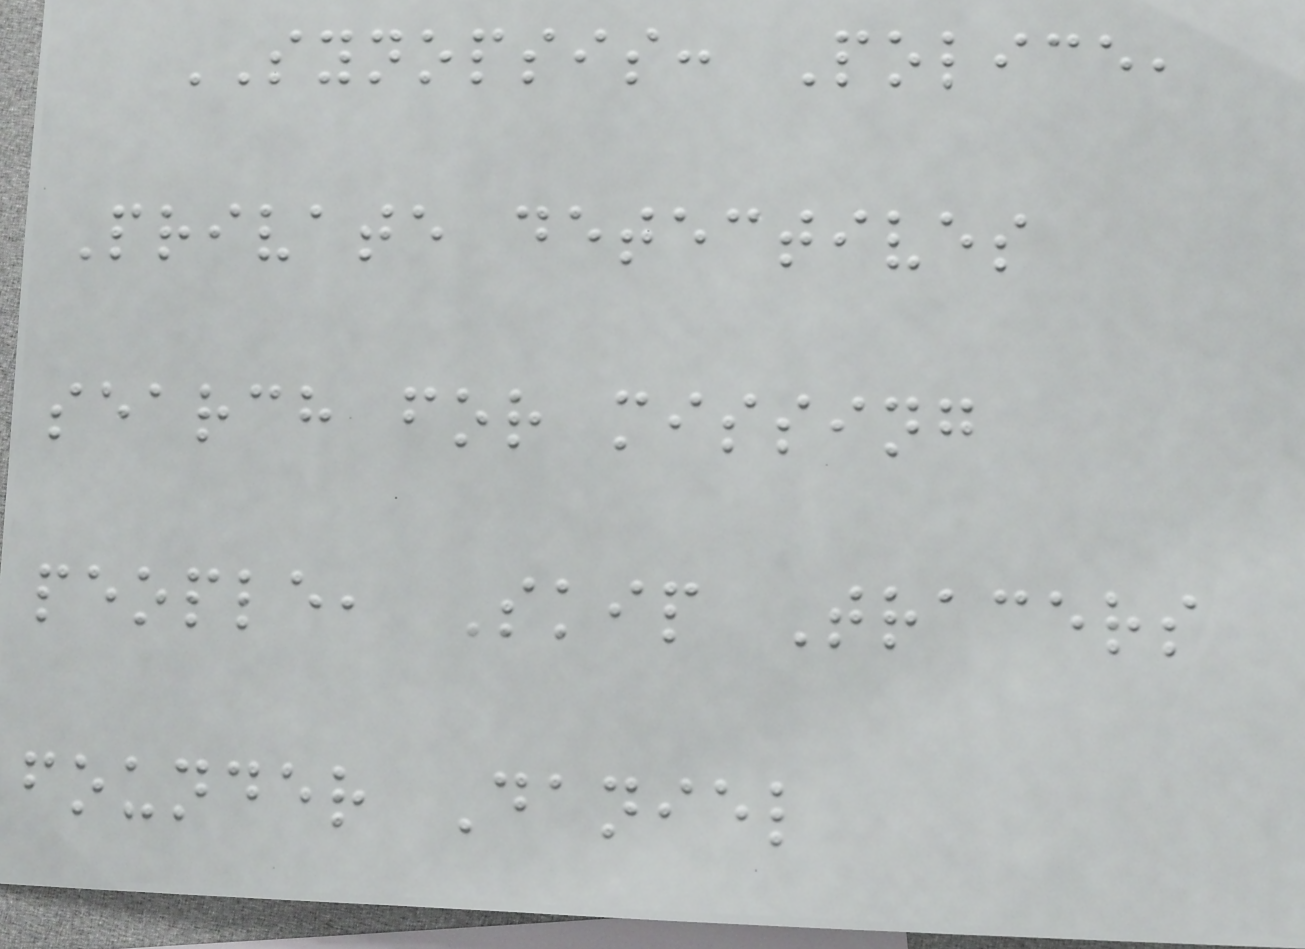SYNOPSIS: Police,
Private detectives
search for missing
people, Skip Tracers
founder Daniel
